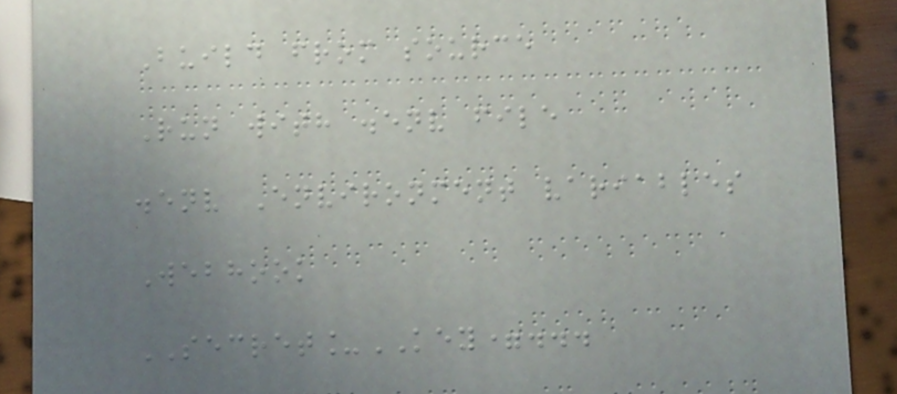Build from source
Run with .env file
.env Environment variables
Webhook
SECRET_KEY=...
